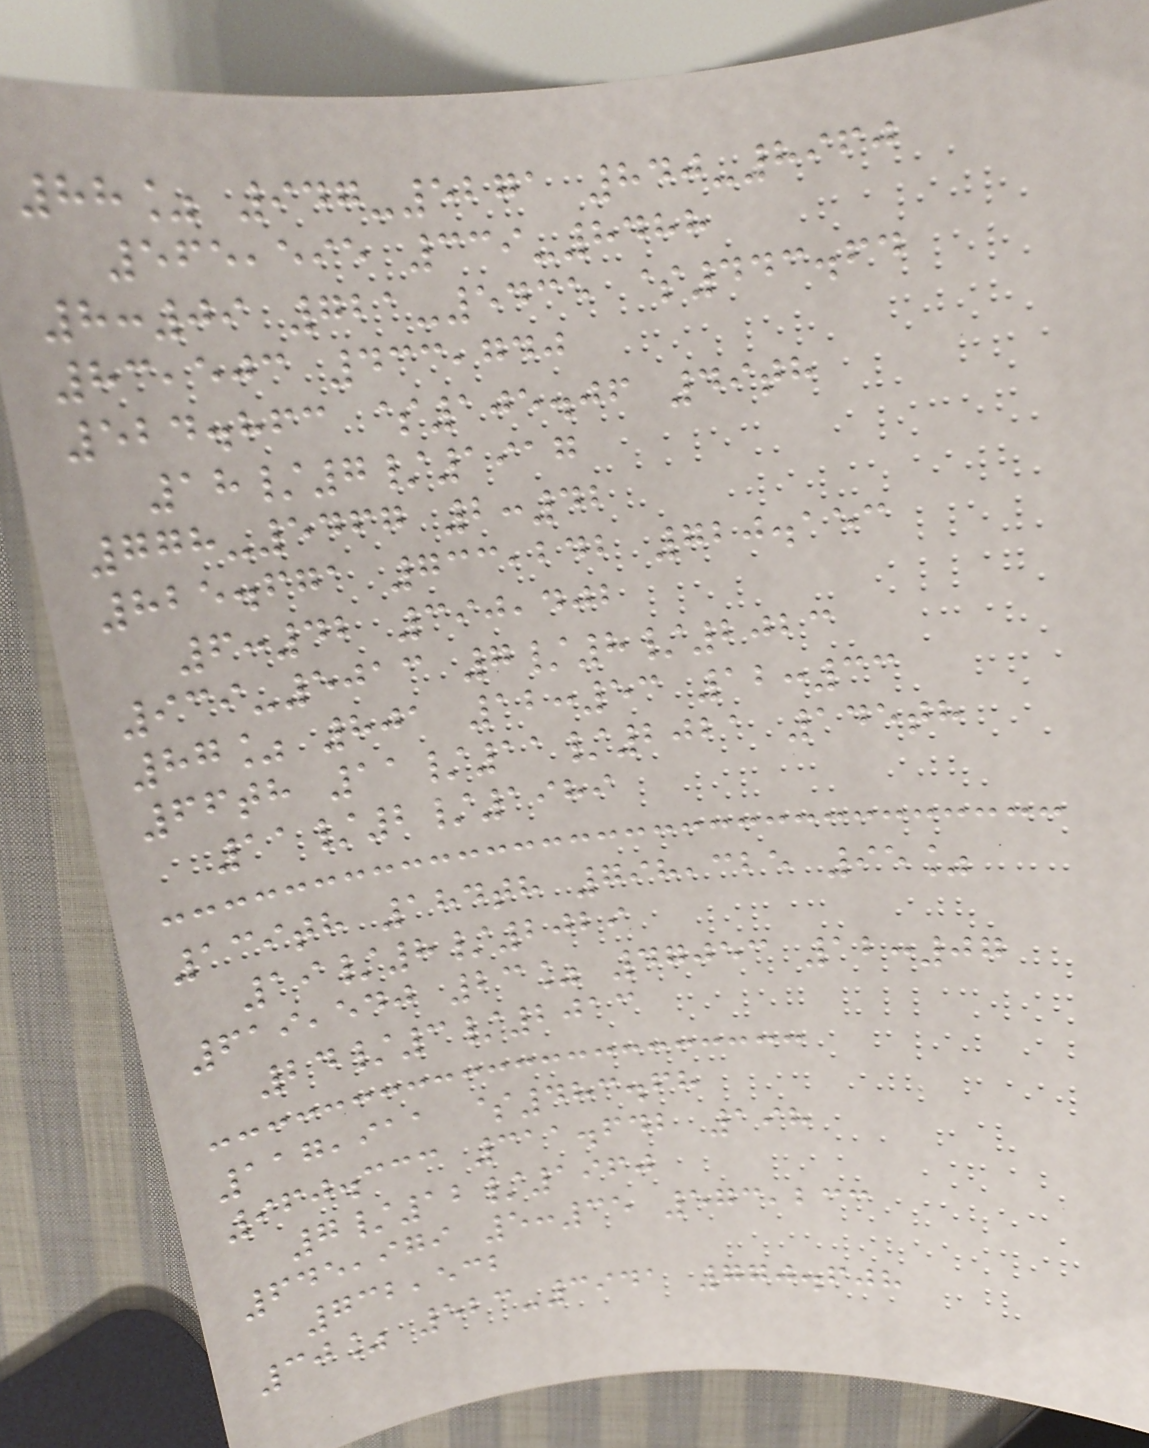88% 947-5271 840-8960
565,595 339-8488
8:09 721-5435 $443.64
83,503 433,740
524.863 $105.06 49th
18/7/1917
778-5467 2:42
825.671 733,242 720.153
6:42 390,402
939-5013 7/8/2023
87% 801 12:53 12:33
66th 11/11/2021 145th
11/2/1989
139th 184th 798,325 95%
19/8/2029
619,540 23% 47053 12:07
24/3/2013
117,911 $483.68
960.333 311.642 198
7/12/1960
645,979 5:35 573,233
732,532
30% 523-3941 770.608
